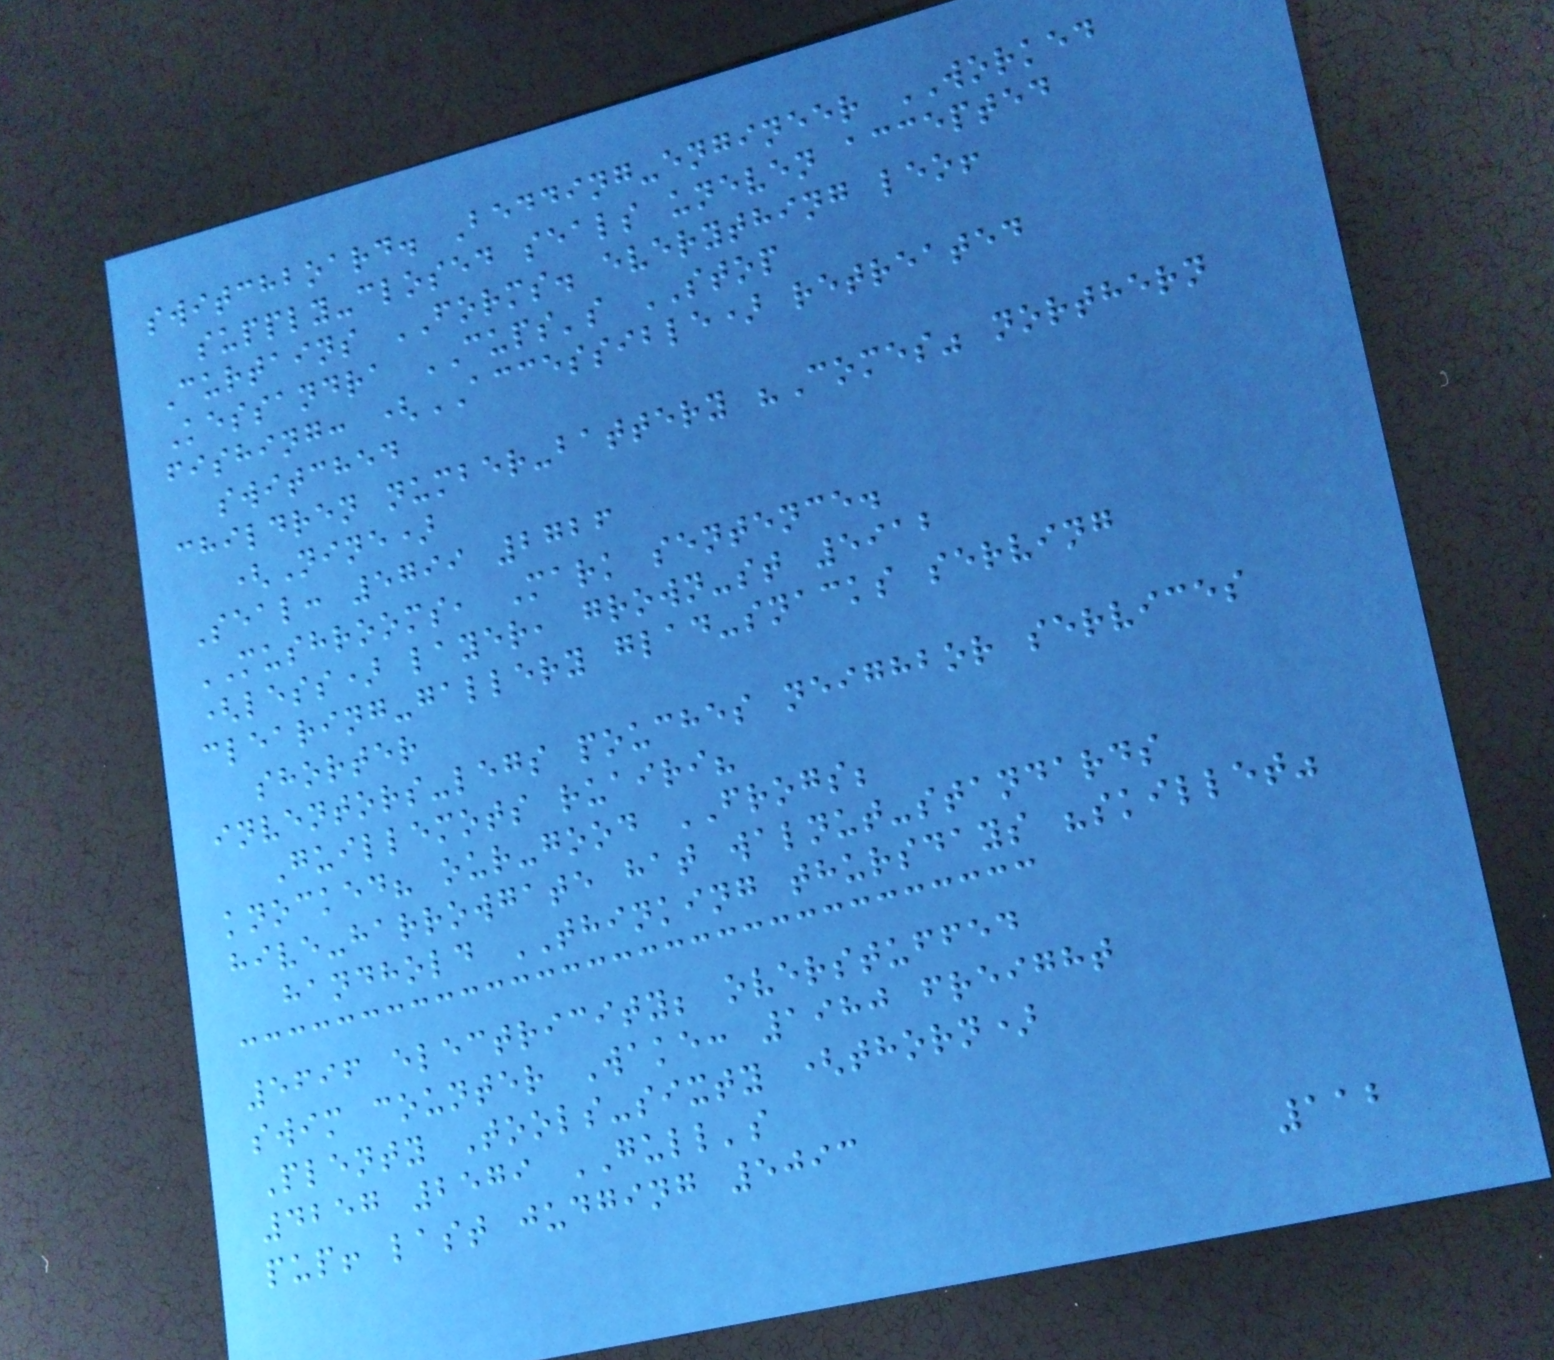switchboard. Bedding-engineer WORKED
supply-closed seals uneven accepted
Curtains FORMS. everything leo!
Kessandra CUPS's STOP
fishing: (ACCESSIBLE) retreated
switched
children number-battery "Comes" northern
(Nine)
Seal: 5799 2726
MUSHROOMS, Mark sentence.
(less) layer, grown-st 5912
clearing-gallery glad-snacks serving
shorter
inventors-legs pouches neighbor services
Guillemots ruairi?
knocked? our-good FROGS;
hive-harrowgate hat walnut-standards
handhold THINKING thursdays "skillet"
5696 electricity; overstuffed
swim counter Wake: 1980 freight
Plenty Tools-sixty (thorn)
4257 2579 GULL's
pup! last judging 5093
112
